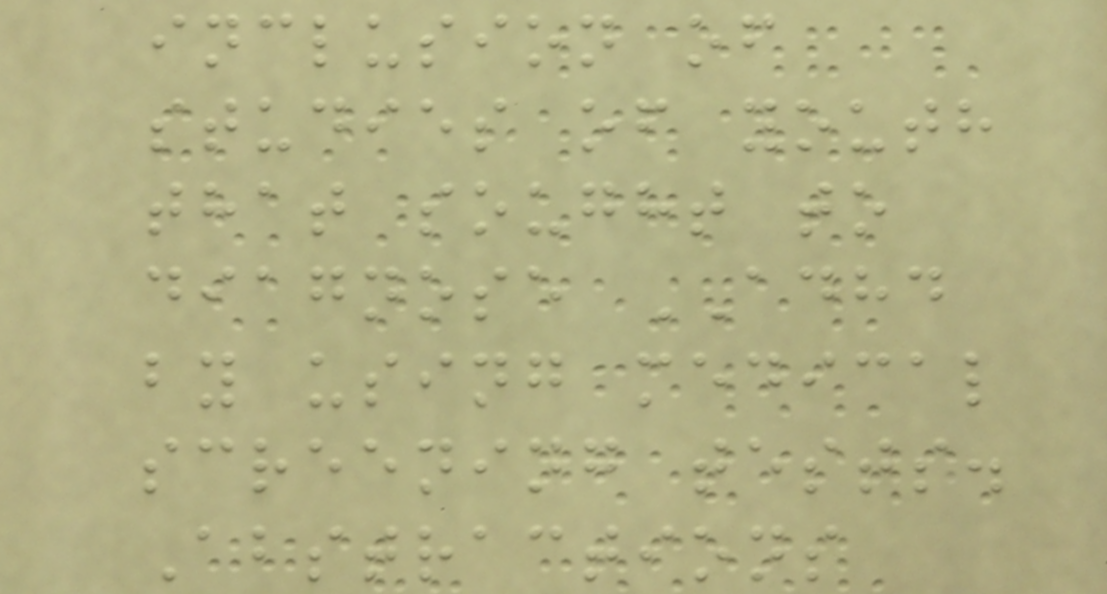inclusion of
studies of youth
that sought to
diagnose ADHD
by using medical
screening tests.
Abstractions
